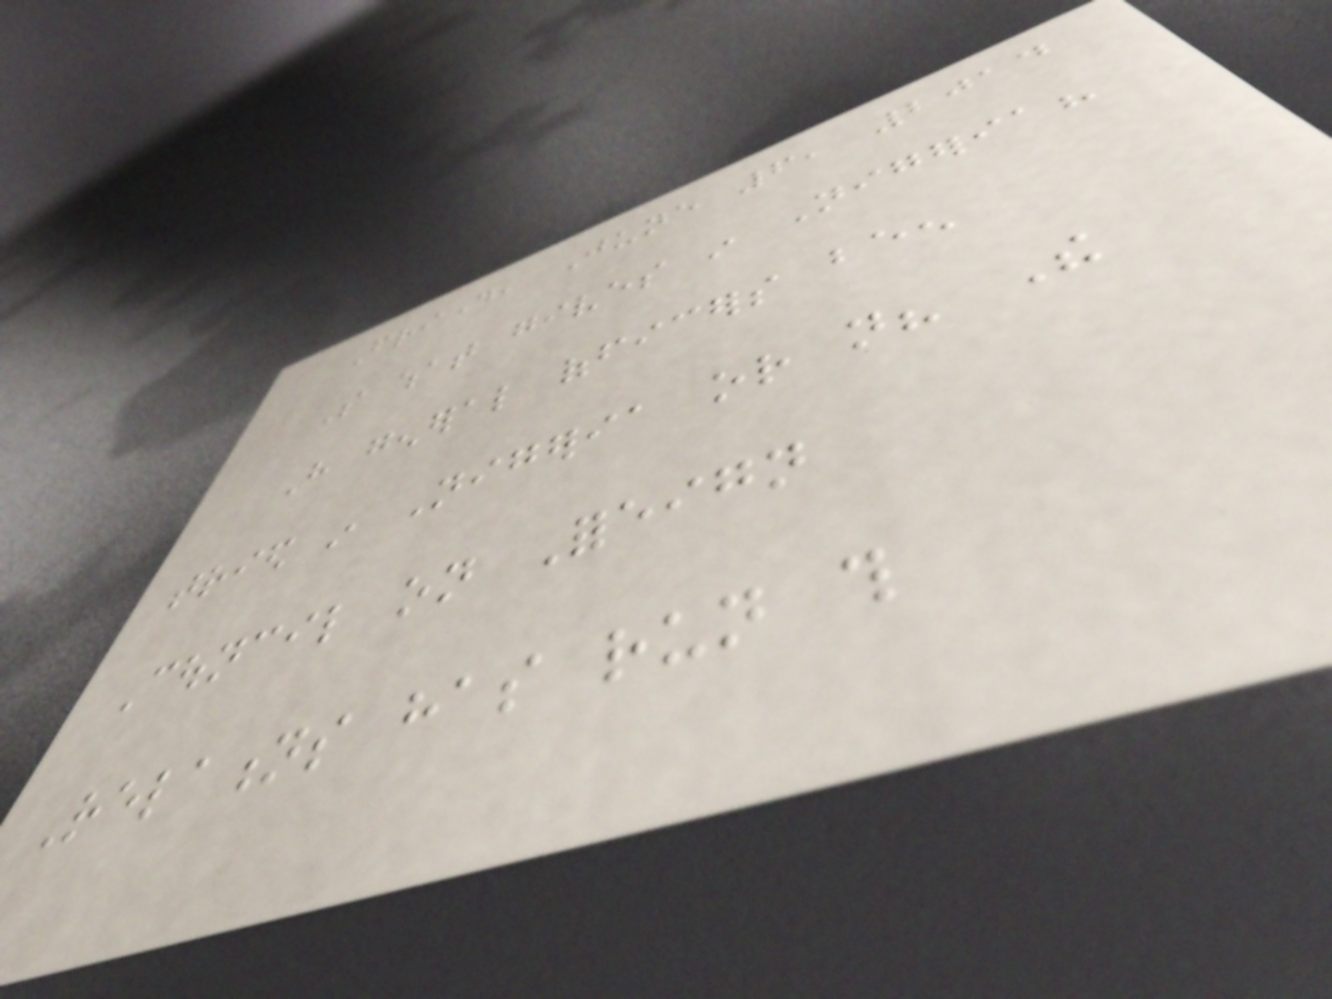Friday, June 6, 2014
So what gives in Nigeria?
Have general officers been
tried in Nigeria or not? The
Council on Foreign
Relations has run this
